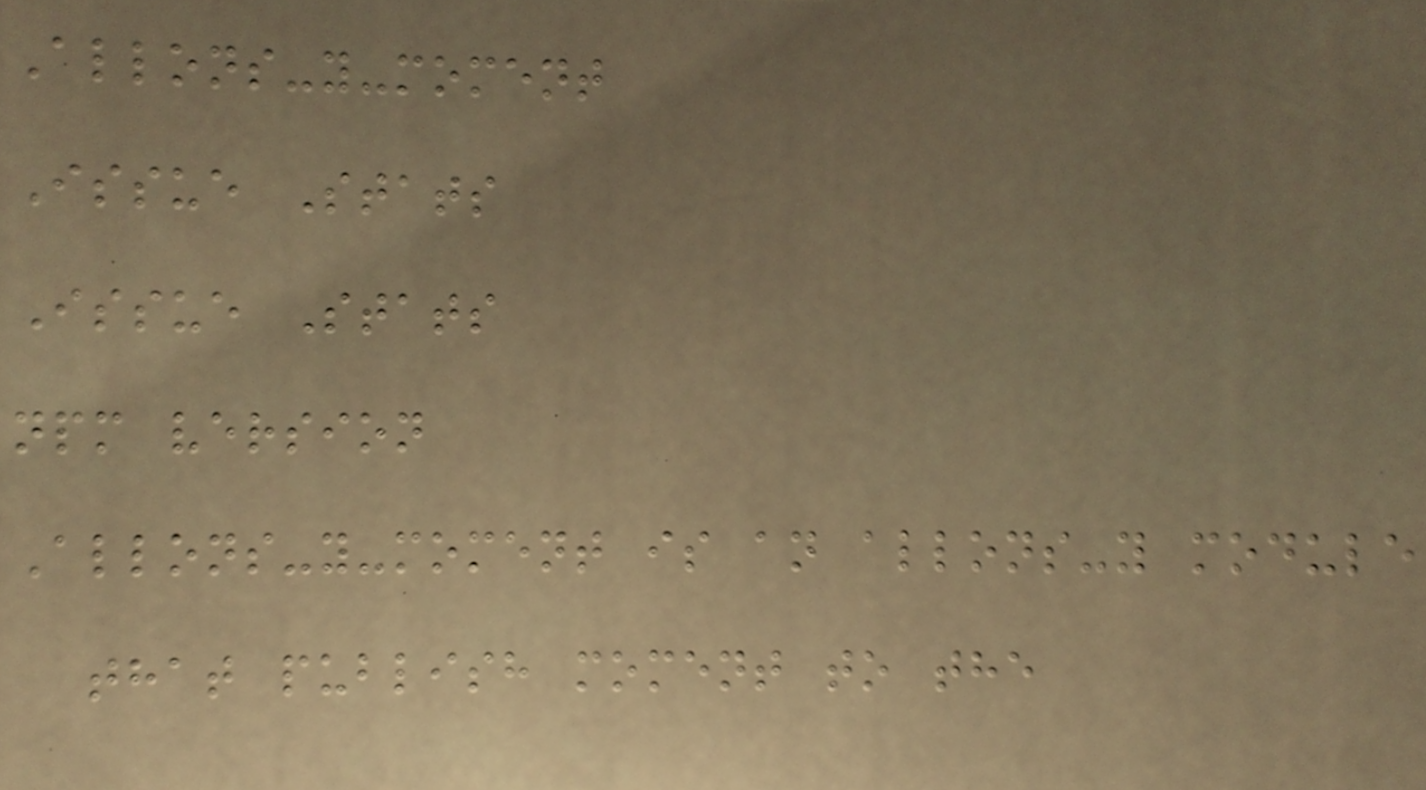Allons-y-moment
Issue Stats
Issue Stats
npm version
Allons-y-moment is an allons-y module
that publish moment to the
